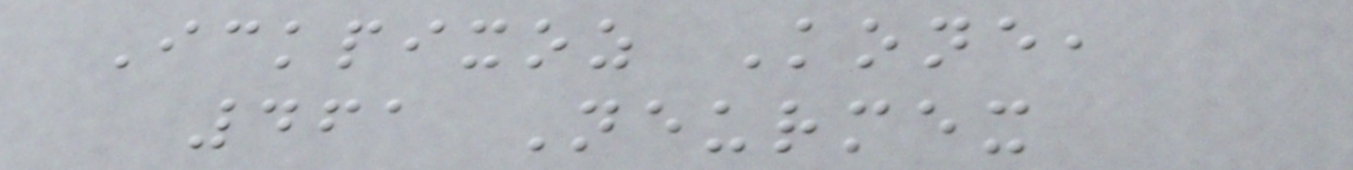Ickpixoz Kone,
461 Neurmex
